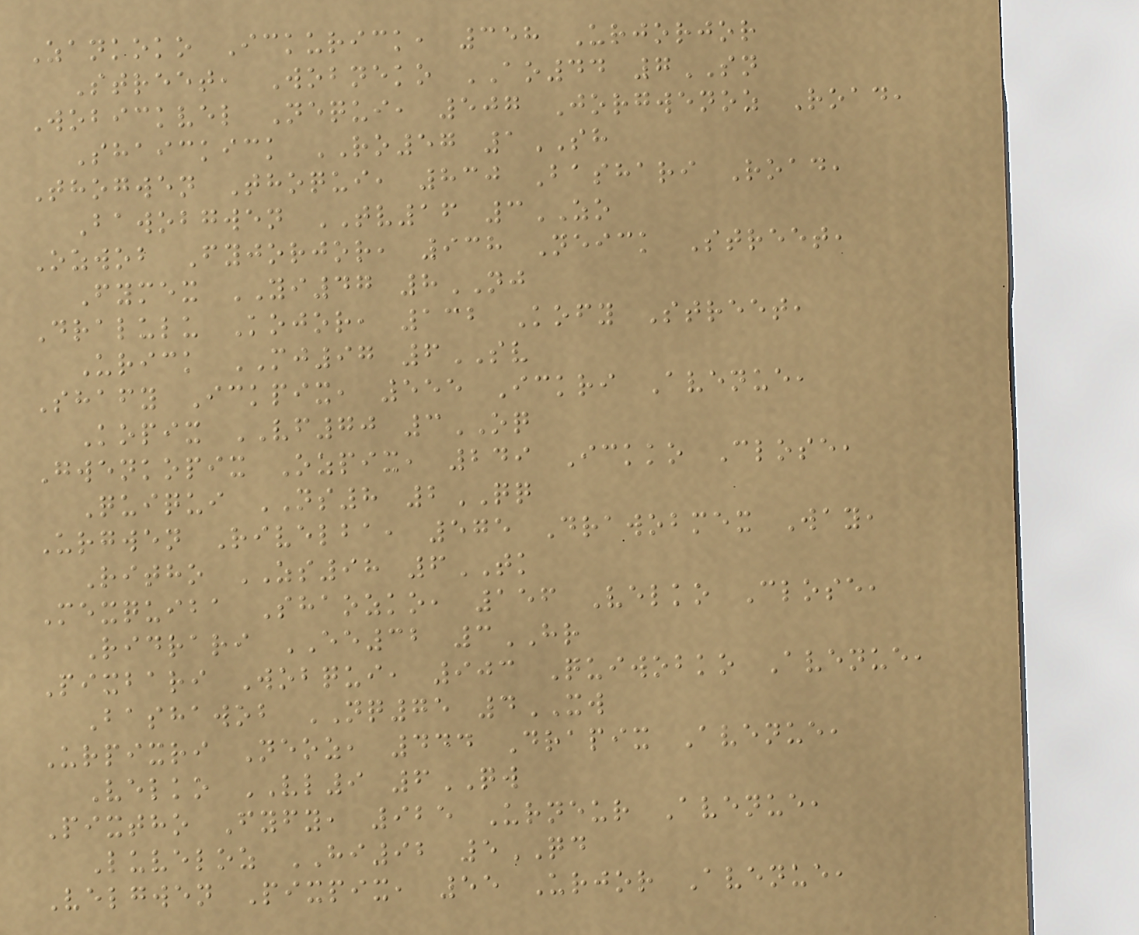Zankoko Ickurick, 358 Urjorjor
Street, Wobneko AO44 7SN
Wobickvel Nequi, 507 Jorgwenoz Road,
Shaickick RO57 1SH
Thogwen Thoqui, 830 Bashari Road,
Bawobgwen TV16 3ZO
Ozwob Fyjorjor, 938 Neick Street,
Fymex YI47 8NJ
Dralulu Kojor, 132 Kofy Street,
Urick MJ97 6SV
Shafy Ickpix, 555 Ickri Avenue,
Kopix VF70 3OQ
Gwenkopix Ozpix, 249 Ickko Close,
Quiqui NS8 2QQ
Urgwen Rivelba, 575 Drawobmex Way,
Ritho ZS98 6TK
Mexquiba Shaozko, 156 Velko Close,
Ridrari EE32 3HR
Pixbari Wobqui, 903 Quiwobko Avenue,
Bashawob NQ75 4XW
Urpixri Neoz, 444 Drapix Avenue,
Velko VL9 6QW
Pixtho Fyfy, 925 Urneur Avenue,
Luveloz HI92 5QD
Velgwen Pixpix, 55 Urjor Avenue,
